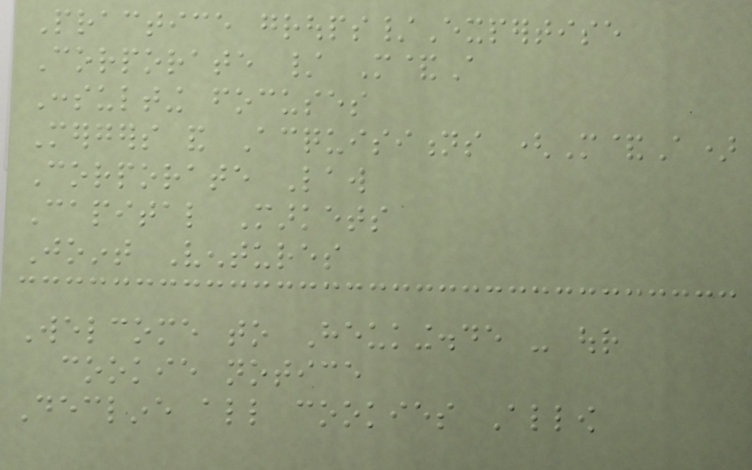Practice groups/Expertise
Corporate / M&A
Consulting focuses
Mergers and Acquisitions (M&A)
Corporate Law
Capital Markets
Joint Ventures
Welcome to Heuking.de - our
cookie notice
Decline all cookies Allow
